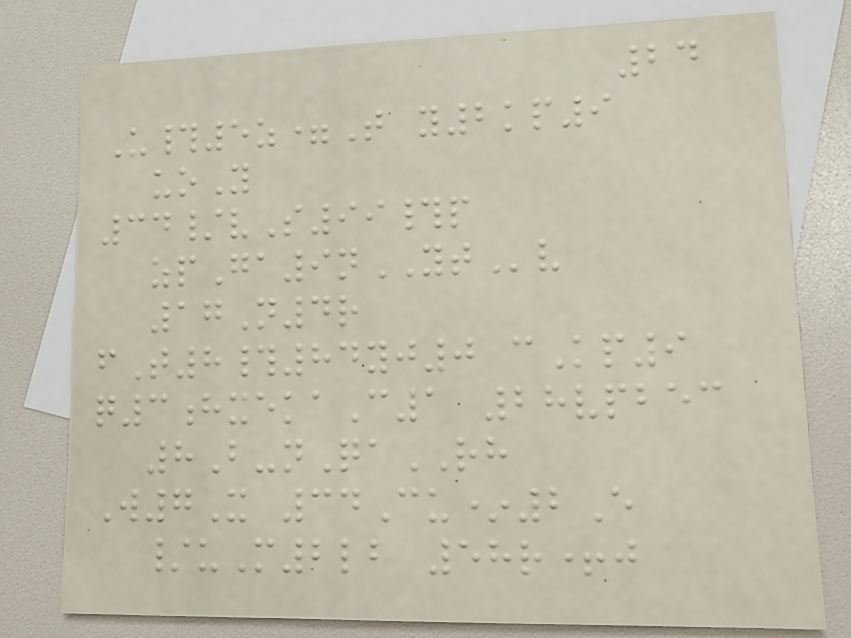24
U#5z=T y2kp9
uoY
34/vS99#p
zpGa9nYTv
17N4r
fT8#84yj0 cKp9
q3hxekaC1 28vpbec
8B-nQaRH
W7X 34Cu*2E
/uM2lb 58r+j
